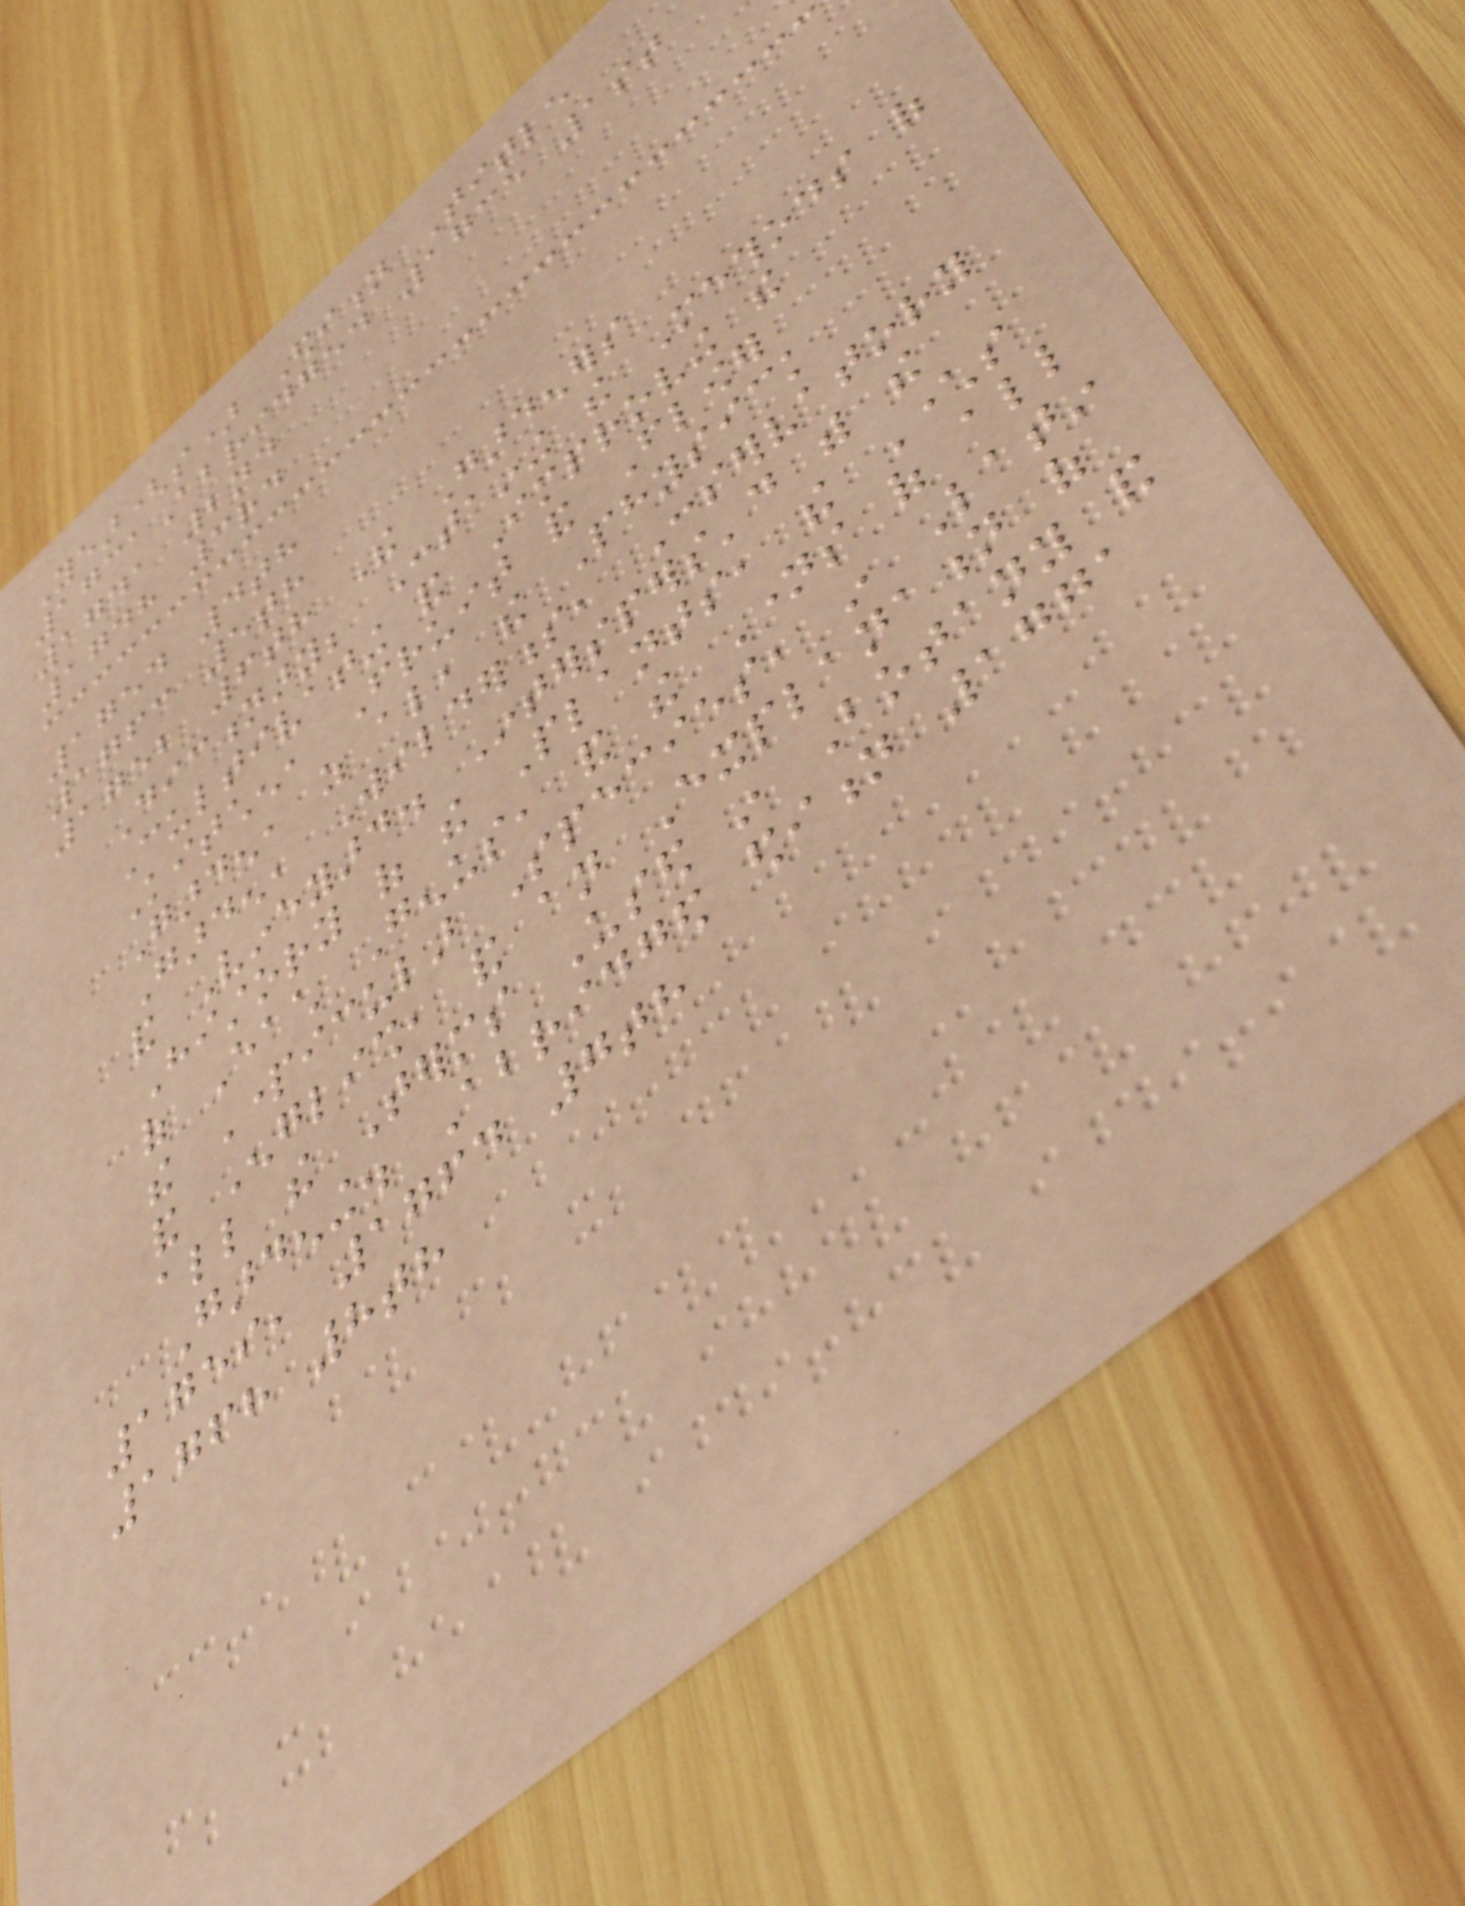Year(s) Edition Title
1731Abridged 1735 1st
1741 2nd
1748 3rd
1754 4th
1763 5th
1752 6th The Gardeners
Dictionary; Containing the Methods of
Cultivating and Improving the
Kitchen, Fruit and Flower
Garden, as also, the Physick
Garden, Wilderness, Conservatory
and Vineyard. Interspers'd with the
History of the Plants, the Characters
of Each Genus, and the Names of all
the Particular Species, in Latin
and English, and an Explanation of
all the Terms Used in Botany and
Gardening. Abridged edition 1771
1759, 1764 7th
1768 8th
